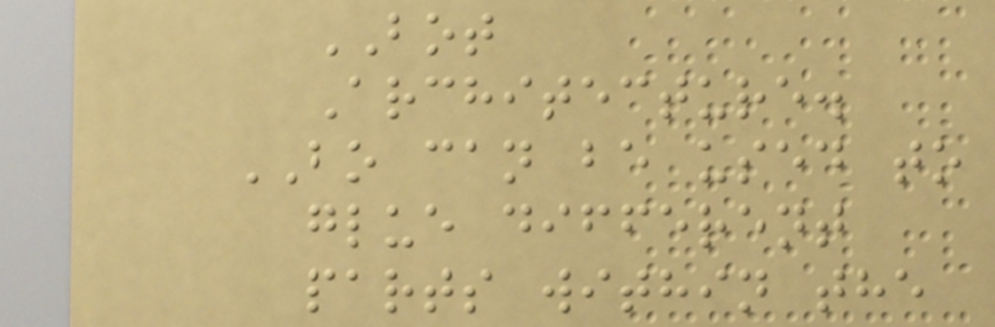BOT
Architecture.
BO can be used to
glue different
parts within the
